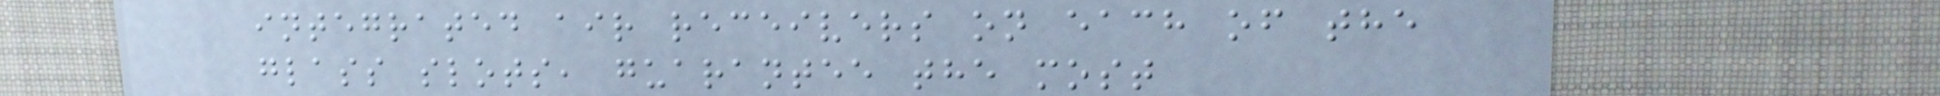integrated air receivers on each of the
glass slots, guarantee the most
